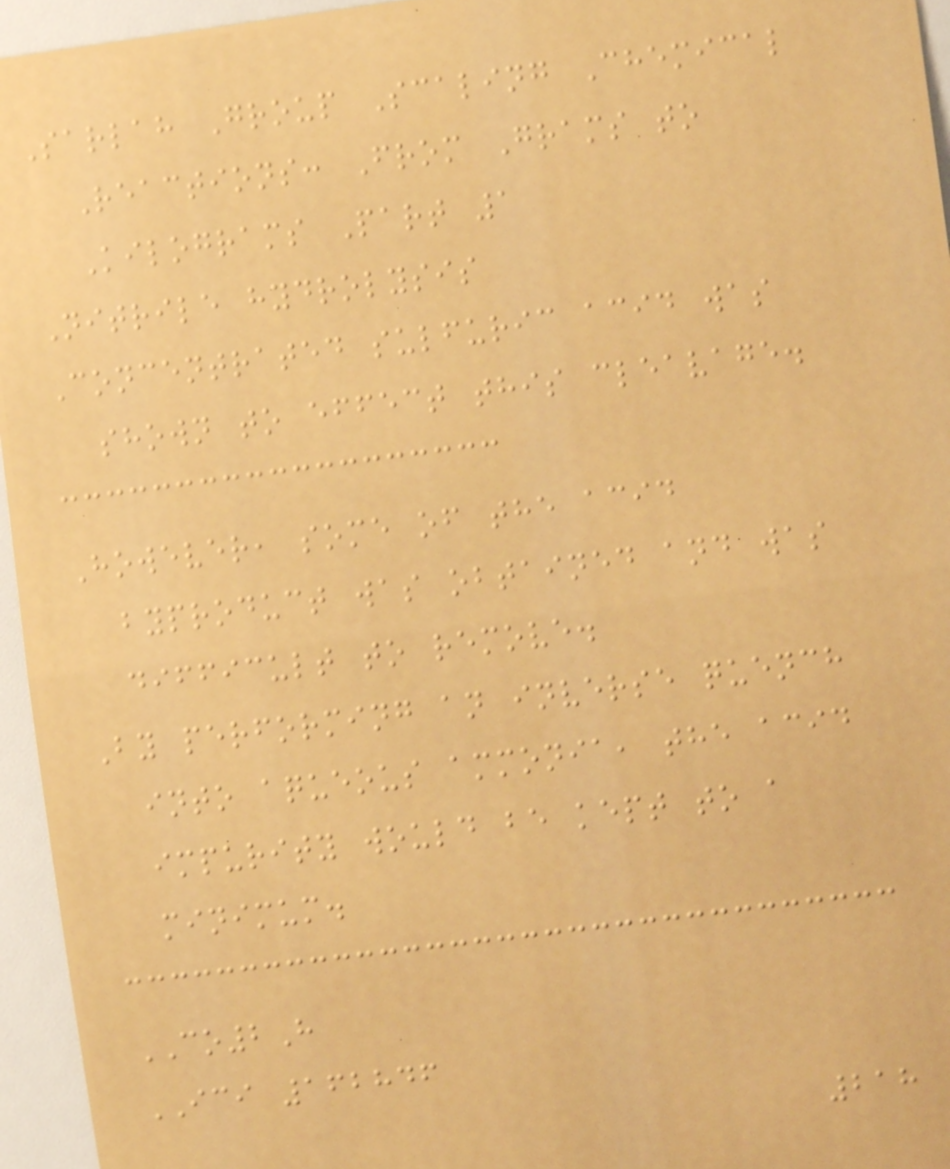Sarlah Group Scaling Chemical
Reactions: From Grams to
Kilograms Part 1
Nitrile hydrolysis
Concentrated sulfuric acid was
shown to effect this cleavage.
However, some of the acid
byproduct was obtained and was
difficult to remove.
By performing an inverse quench
into aqueous ammonia, the acid
impurity would be kept to a
minimum.
CO2H
ICI 162846
218
